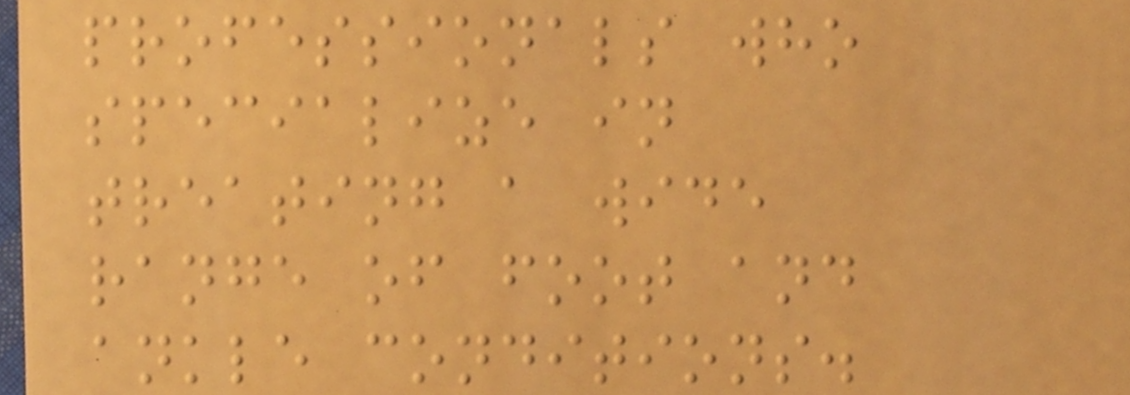professionals who
specialize in
treating a wide
range of foot and
ankle conditions.
